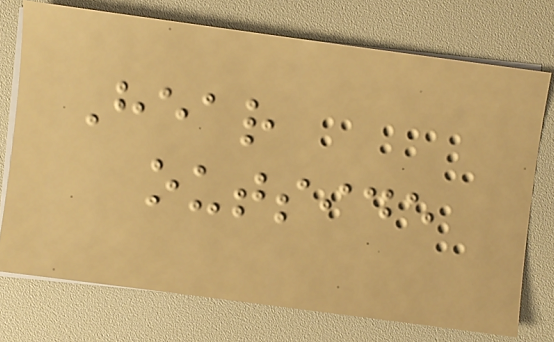Hear
outside
